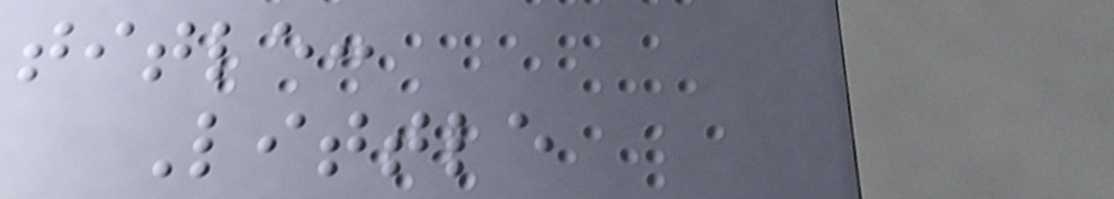title:
Little
